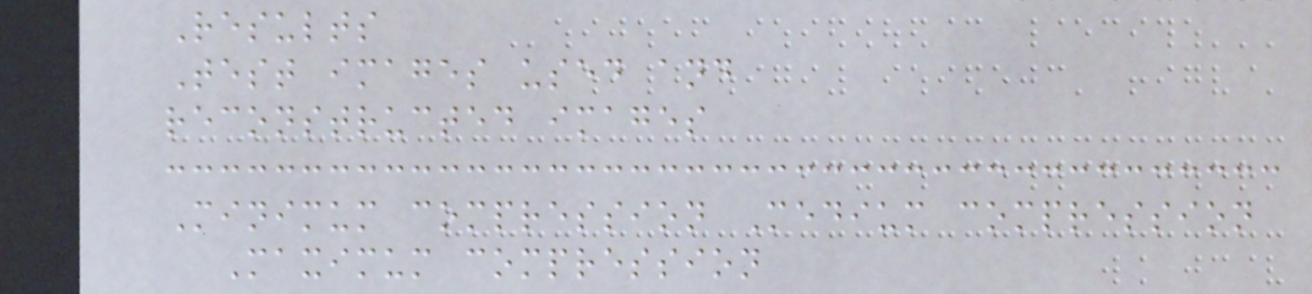Results
Test images used and
reconstructed images
Minimum compression Medium compression
Maximum compression
